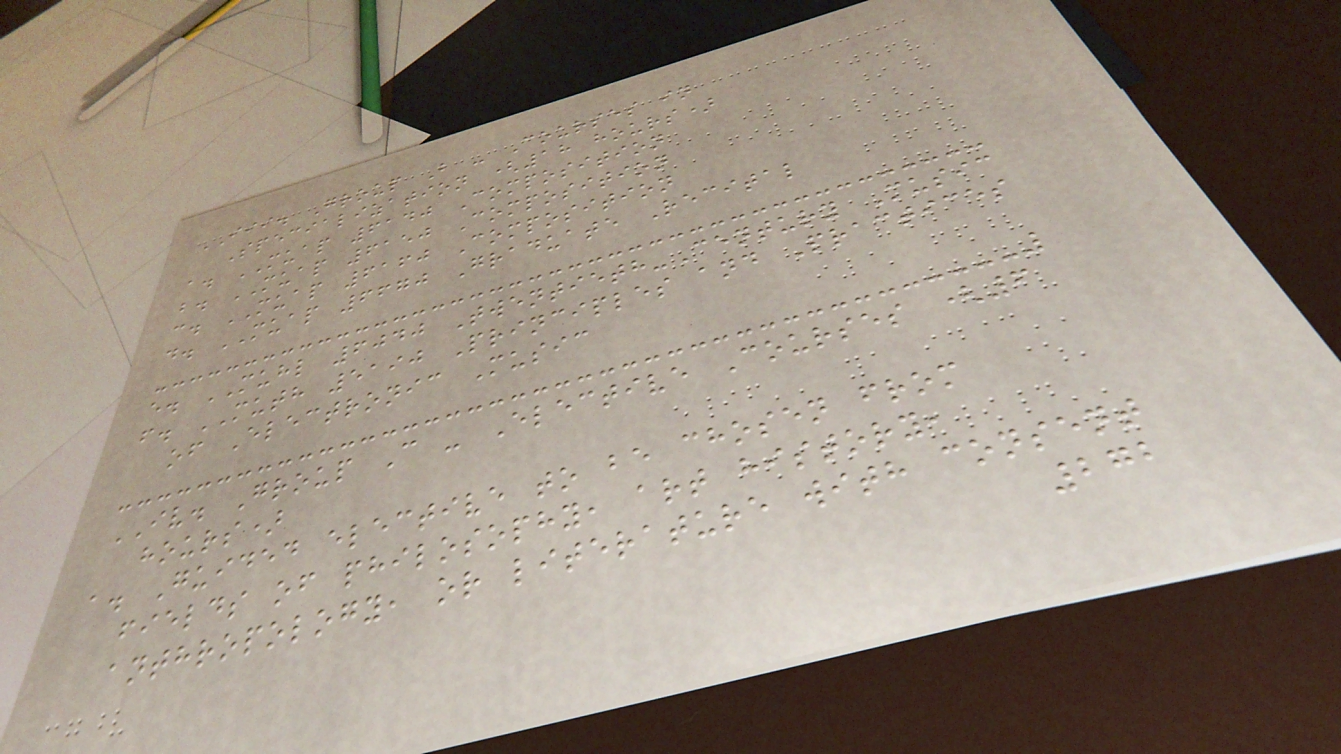III. Group B - Courses in
Specialization (18 hours)
a. MUAP 6140 Composition
b. MUAP 6150 Composition
c. MUAP 6160 Composition
d. MUAP 6670 Graduate Recital
e. MUHL 6040 Twentieth-Century Music
f. MUTH 5190 Principles and Practices
of Electronic Music
IV. Group C - Elective Courses (6
hours)
a. Guided elective to be chosen from
fields of philosophy, art history,
anthropology, or literature with consent
272
